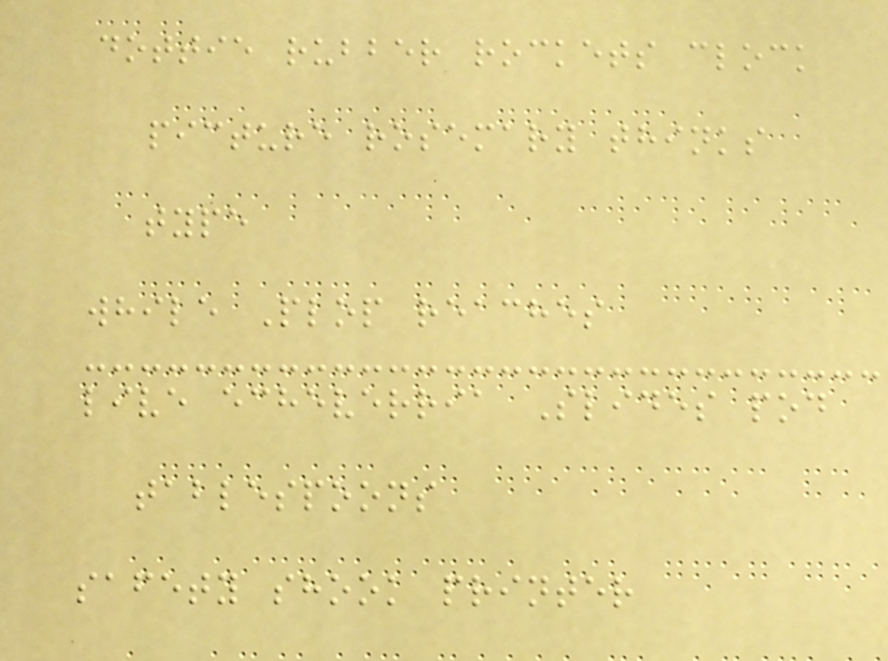dottie rubber rockets clock
picture rosemary thinks
type
while Plop reaches
live echeverria Slides pod
tablespoons
safety shook printer
